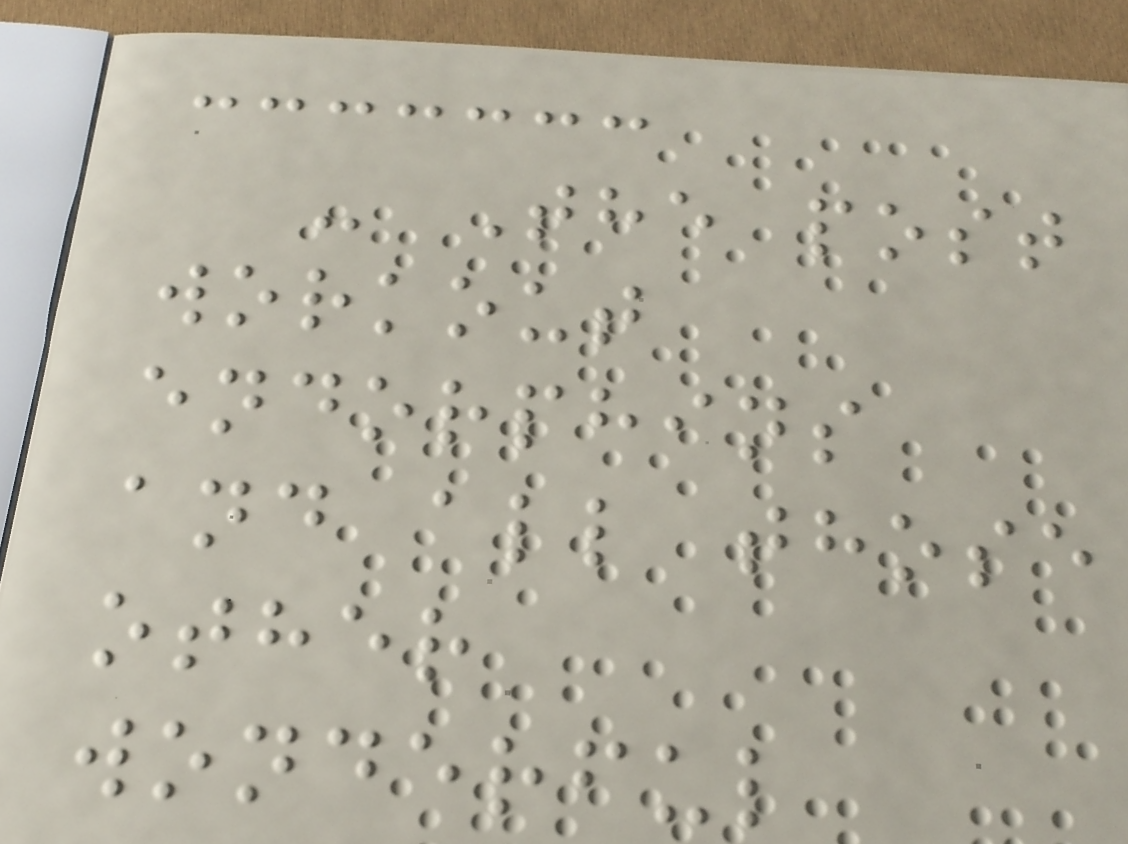- The post
workout
endorphins
and all those
other
wonderful
